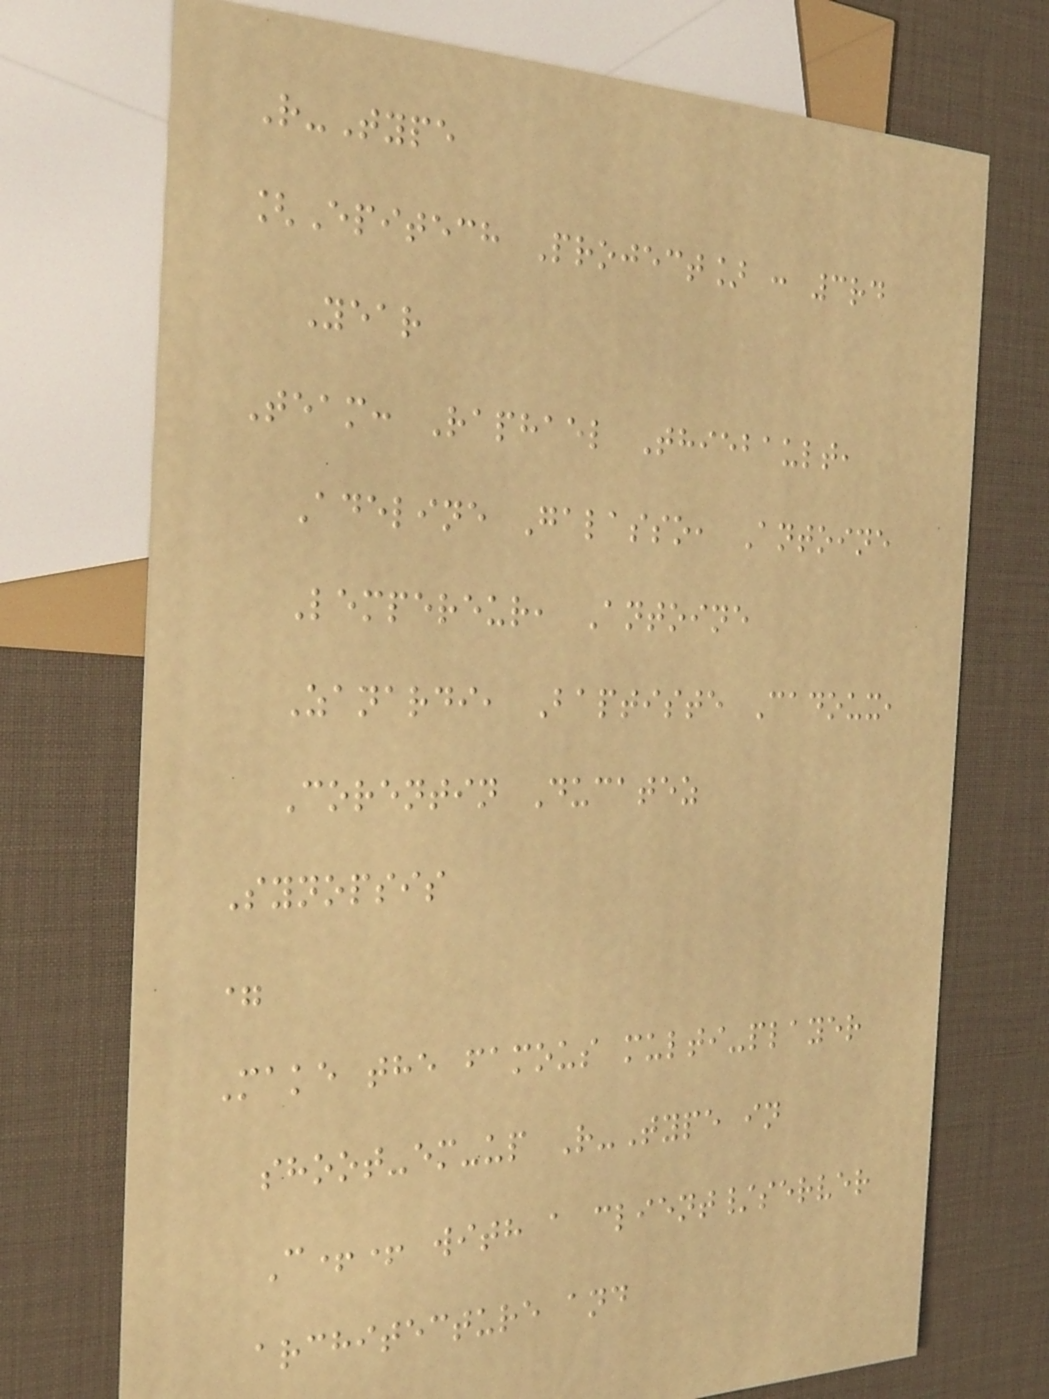R-Type
[Epitech Project] : 3rd
Year
Team: Raphael Thiebault,
Adeline Galasso, Antoine
Lempereur, Antoine
Zanardi, Baptiste Cadoux,
Corentin Ducatez
Synopsis
=
Make the famous multi-player
shoot-em-up R-Type in
C++ with a client/server
architecture and
